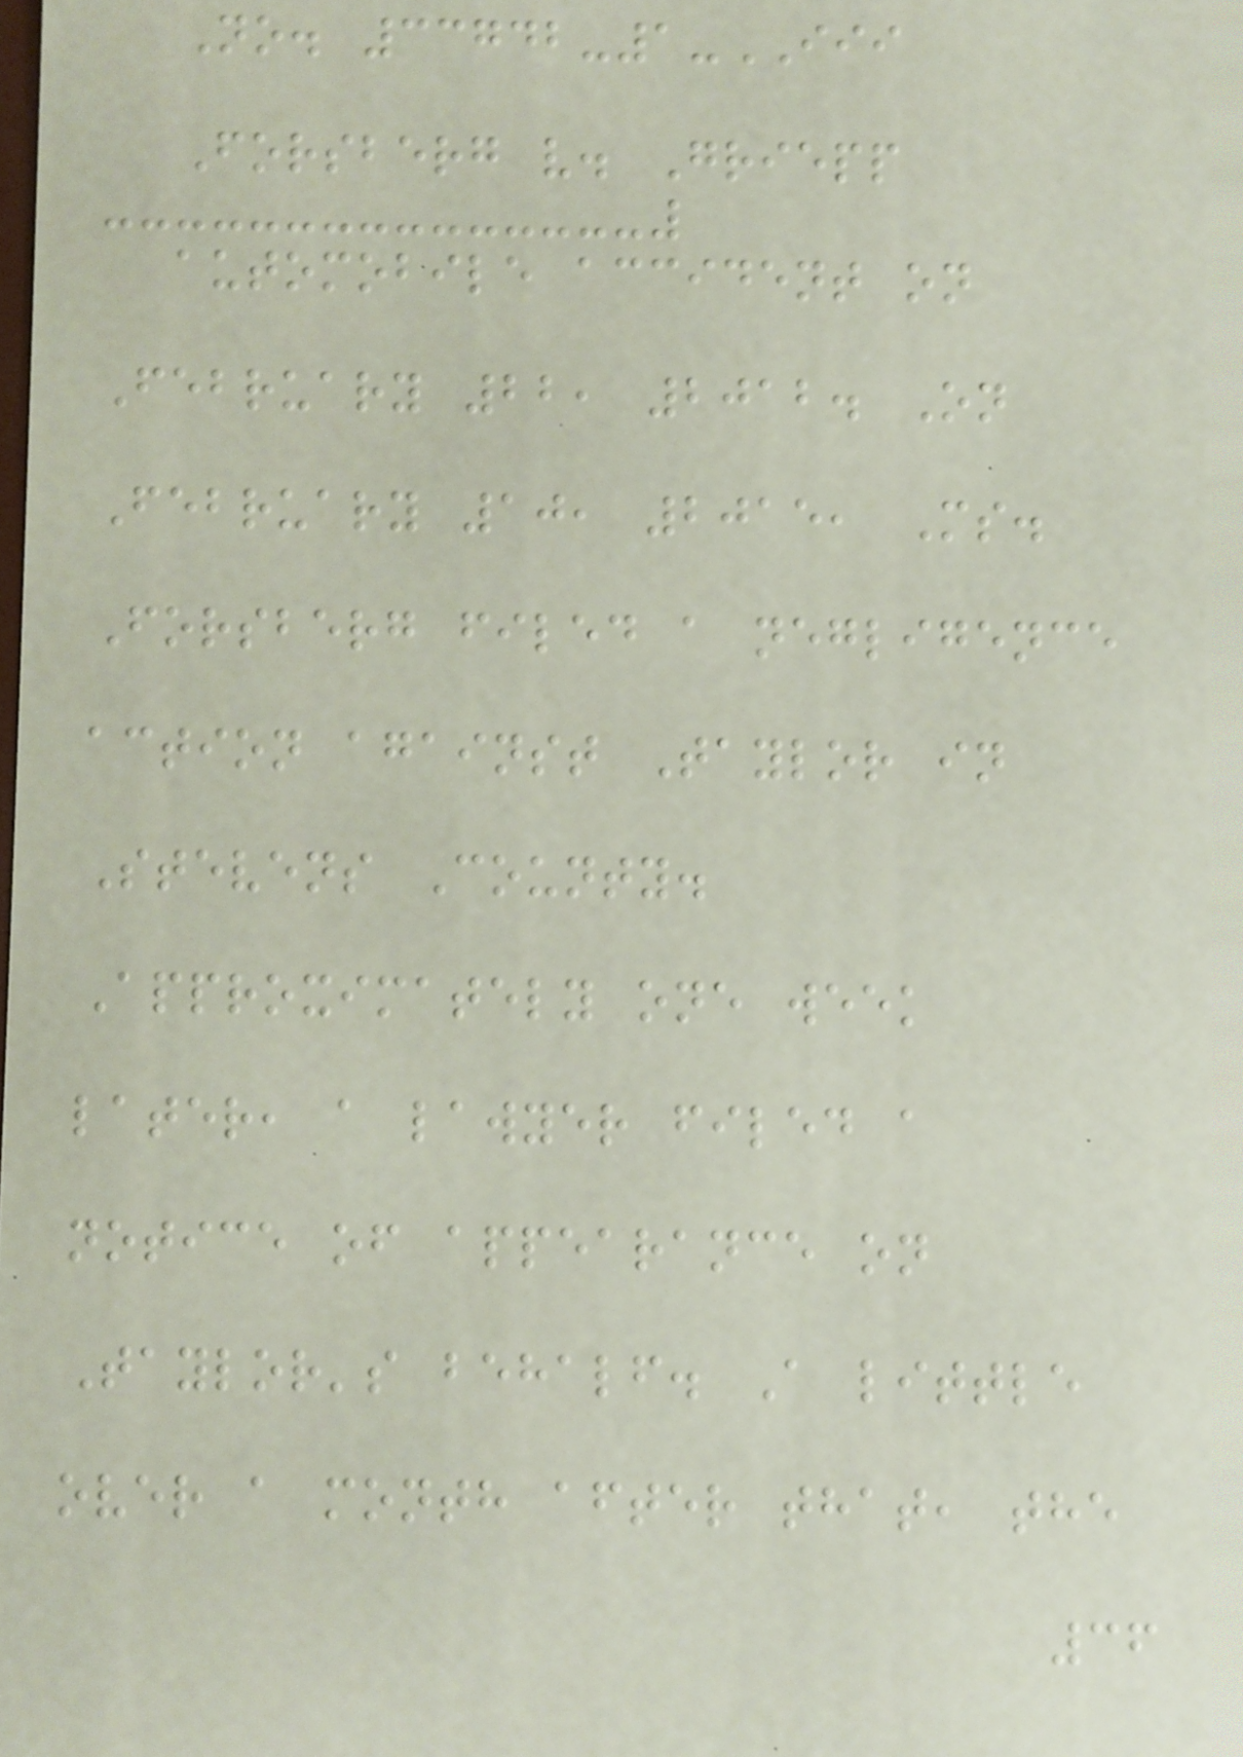No. 33742-1-III
Forsberg v. Griepp
automobile accident on
February 22, 2012. On
February 10, 2015, Ms.
Forsberg filed a negligence
action against Taylor in
Stevens County.
Approximately one week
later, a lawyer filed a
notice of appearance on
Taylor's behalf. A little
over a month after that, the
36
